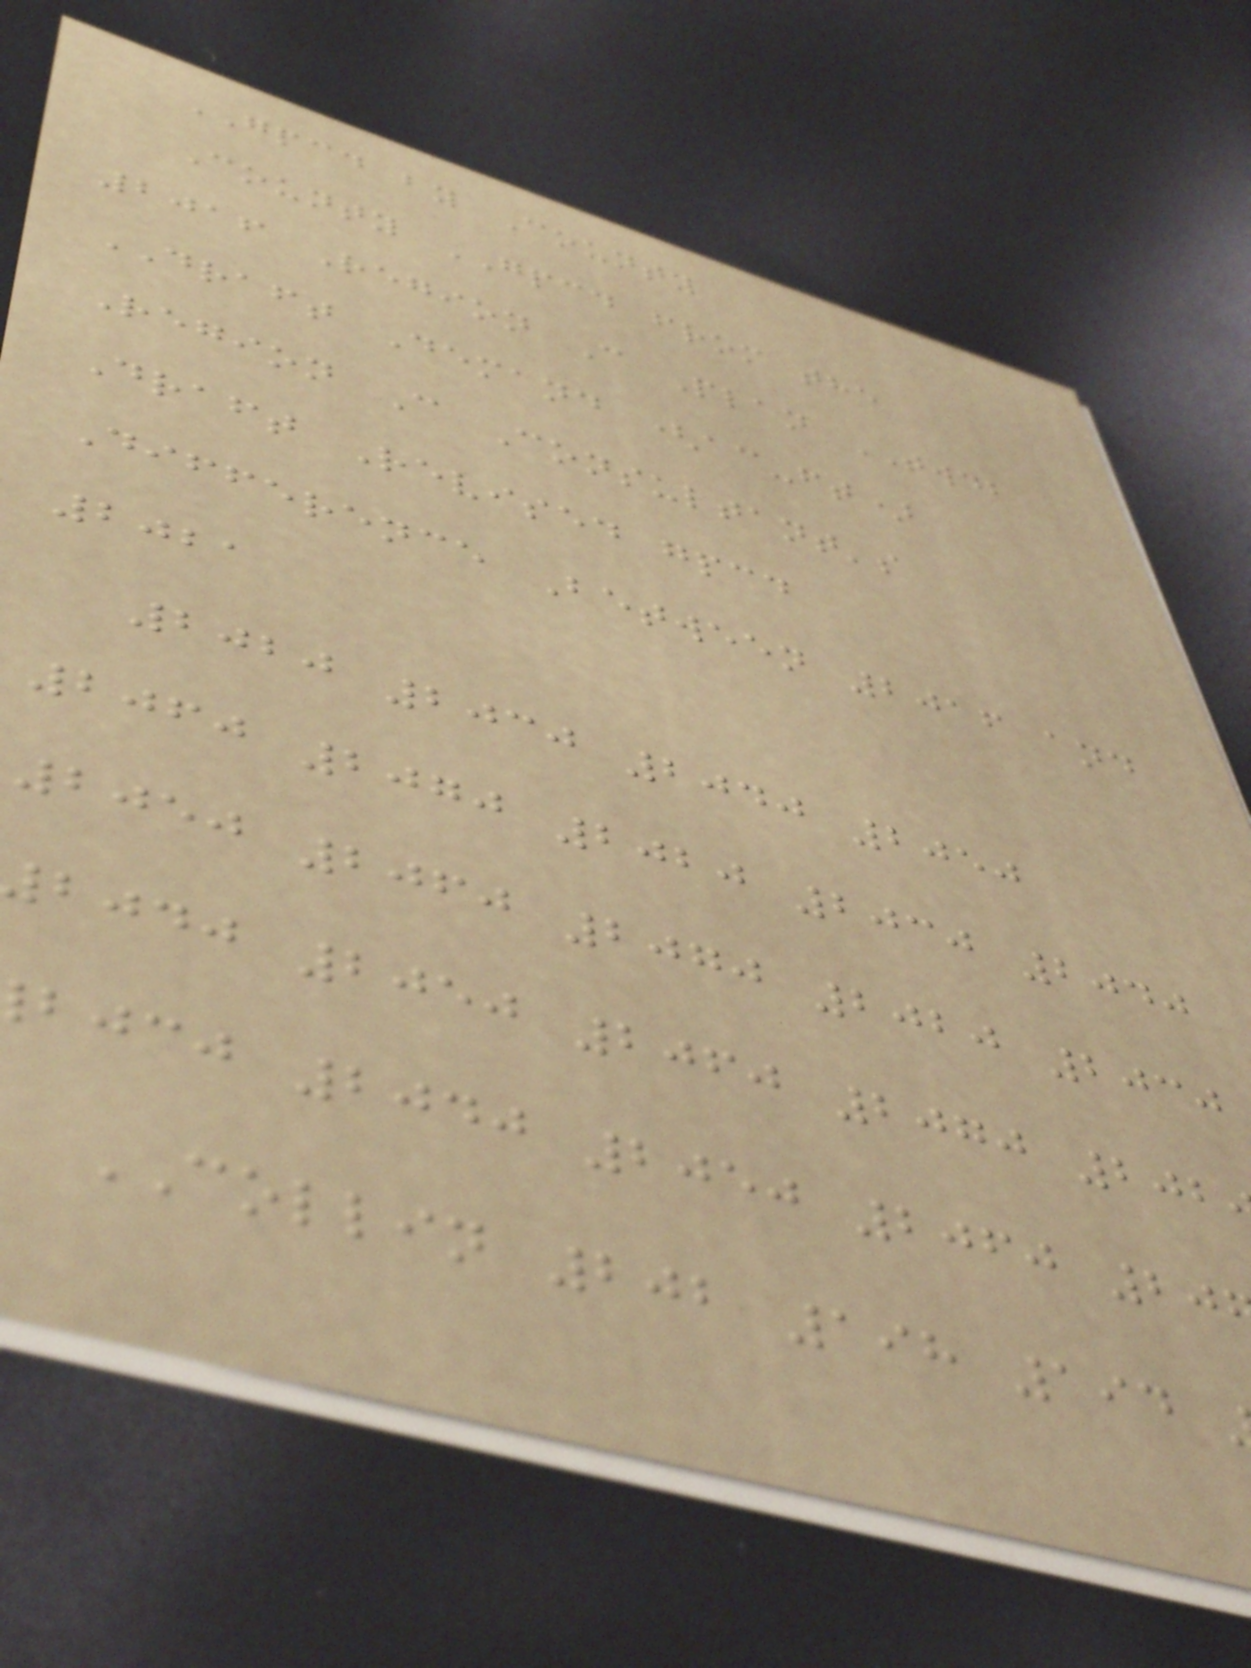GPCD by County
County GPCD from the
2016 Region C Plan TWDB
DRAFT Demand (ac-ft)
Region C Consultant's
Draft Revised gpcd
Difference Between 2016 and
2021
2020 2030 2040 2050
2060 2070 2020 2030 2040
2050 2060 2070 2020 2030
bjdj 2050 2060 2070 202
bjcj 2040 2050 2060 20
COLLIN 202 198 194
